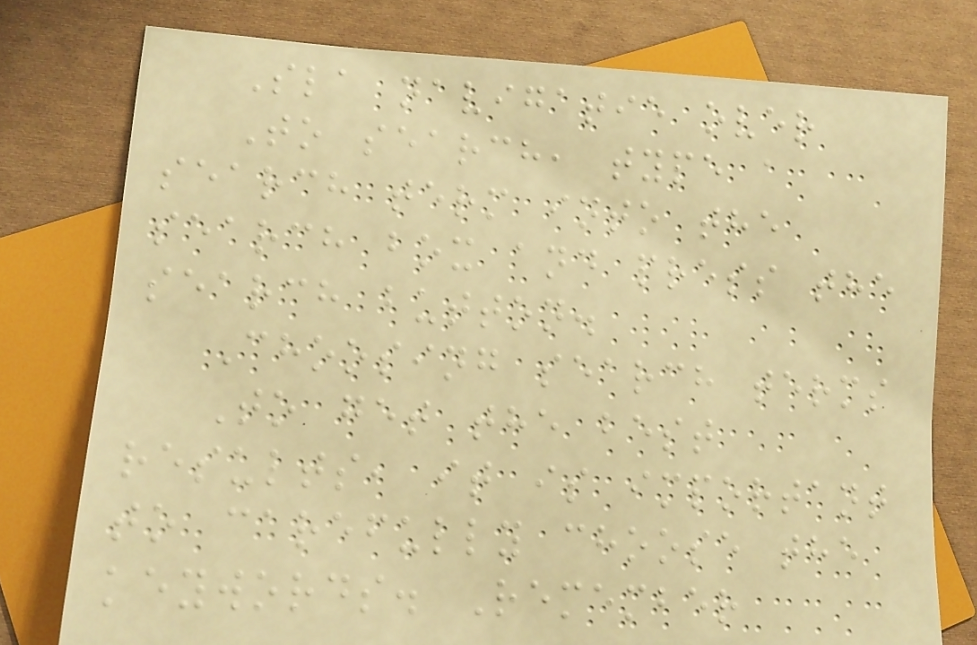Sla navigatie over
To search, type a
search term into the
search box and press the
search button.
Choosing search terms
To get the best
results, it is important
to carefully choose the
keywords. Remember
